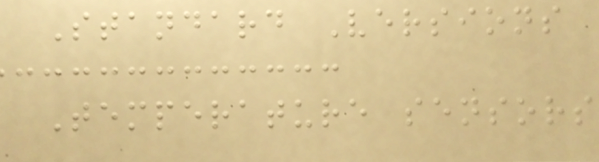Standard Versions
Temperature sensors
